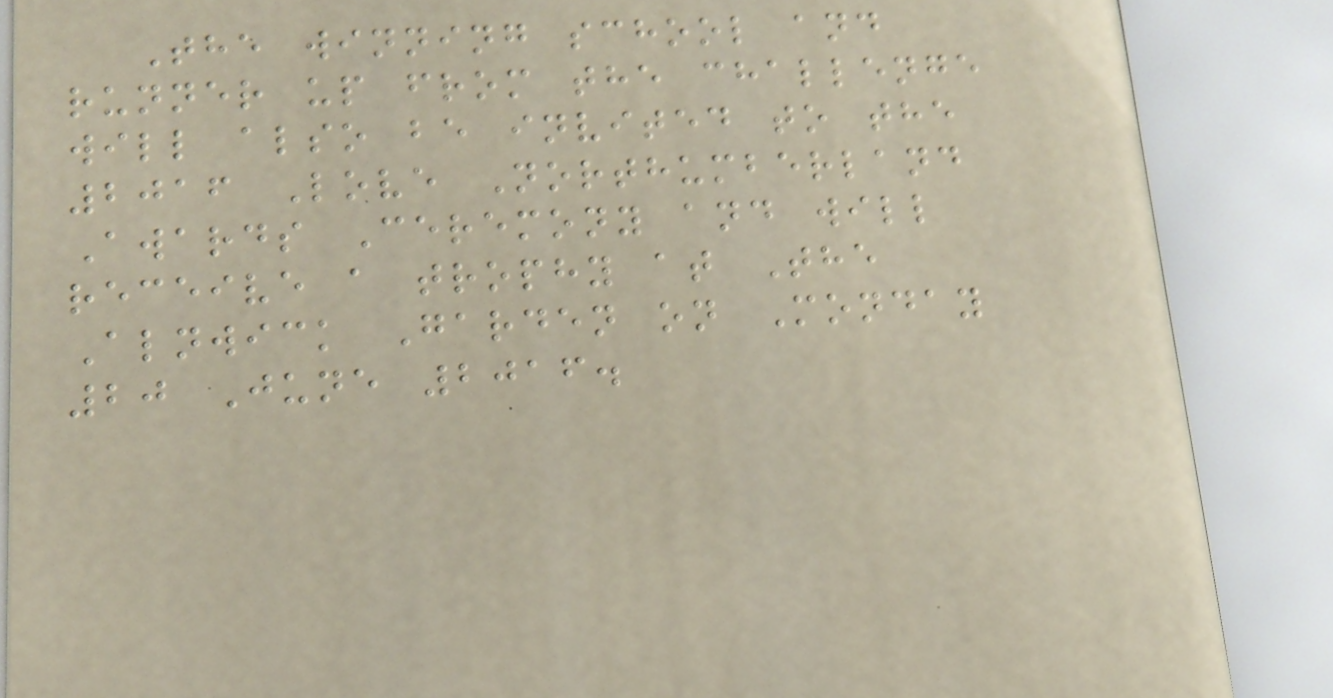The winning school and
runner up from the challenge
will also be invited to the
2016 Love Northumberland
Awards Ceremony and will
receive a trophy at The
Alnwick Garden on Monday
20 June 2016.
